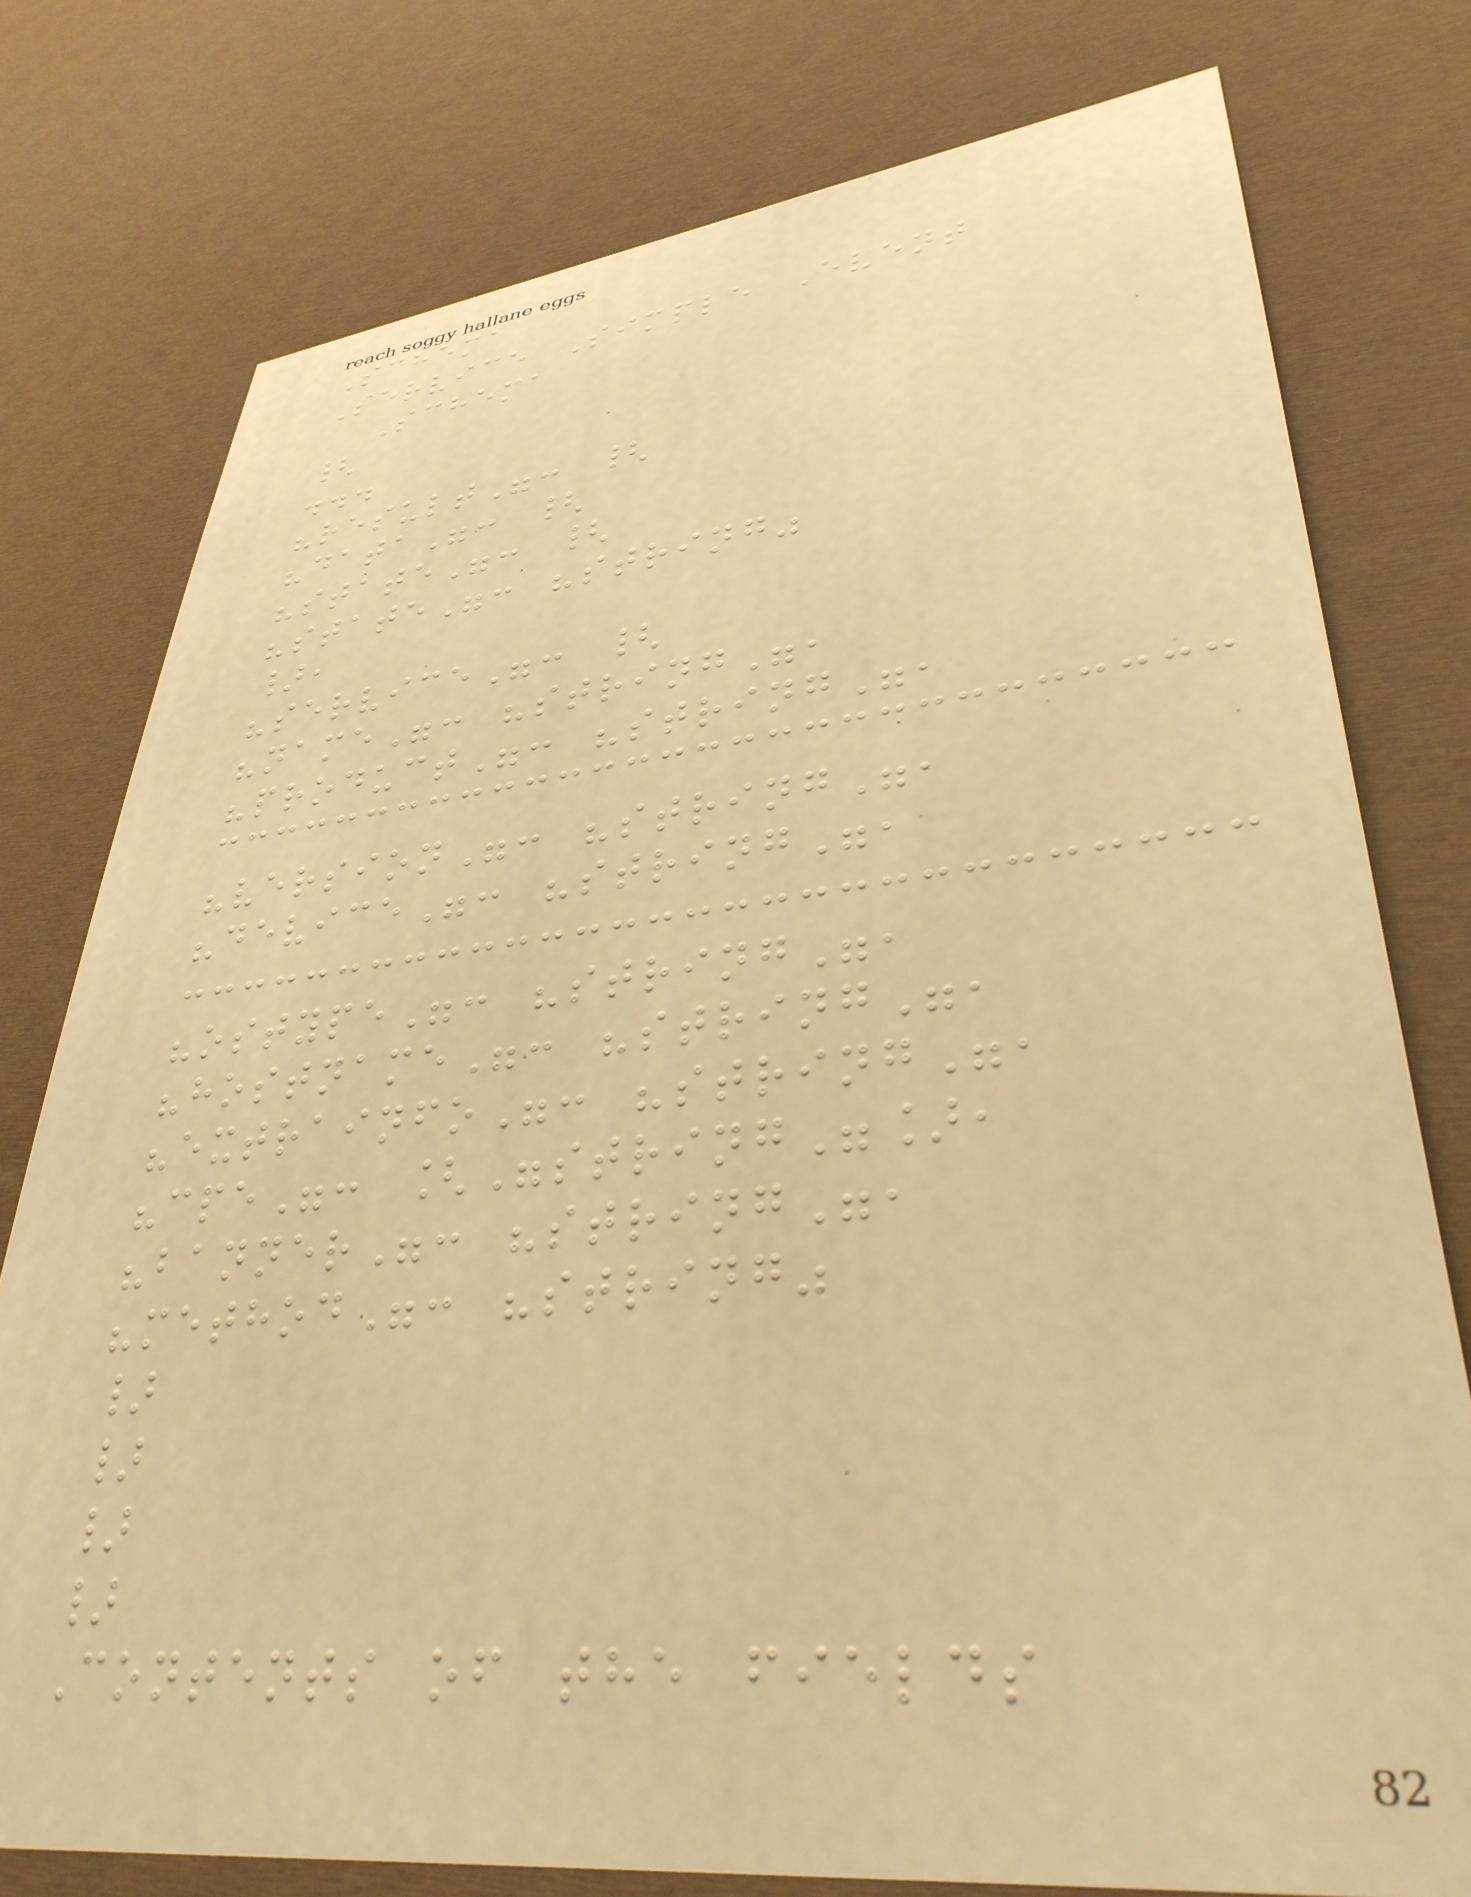Schema
Service Simple Event
Schema
{
...
"result": {
"data": {
"state": {
"state": "string"
},
"service": {
"name": "string",
"product": "string",
"version": "string",
"device": "string",
"ostype": "string",
"hostname": "string",
"extrainfo": "string",
"cpe": ["string"],
"banner": "string",
"method": "string"
}
}
}
}
Contents of the fields
